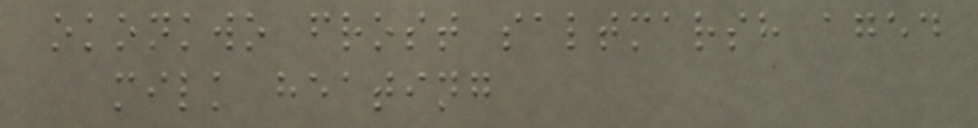okonkwo frost saltmarsh aged
milk heating
